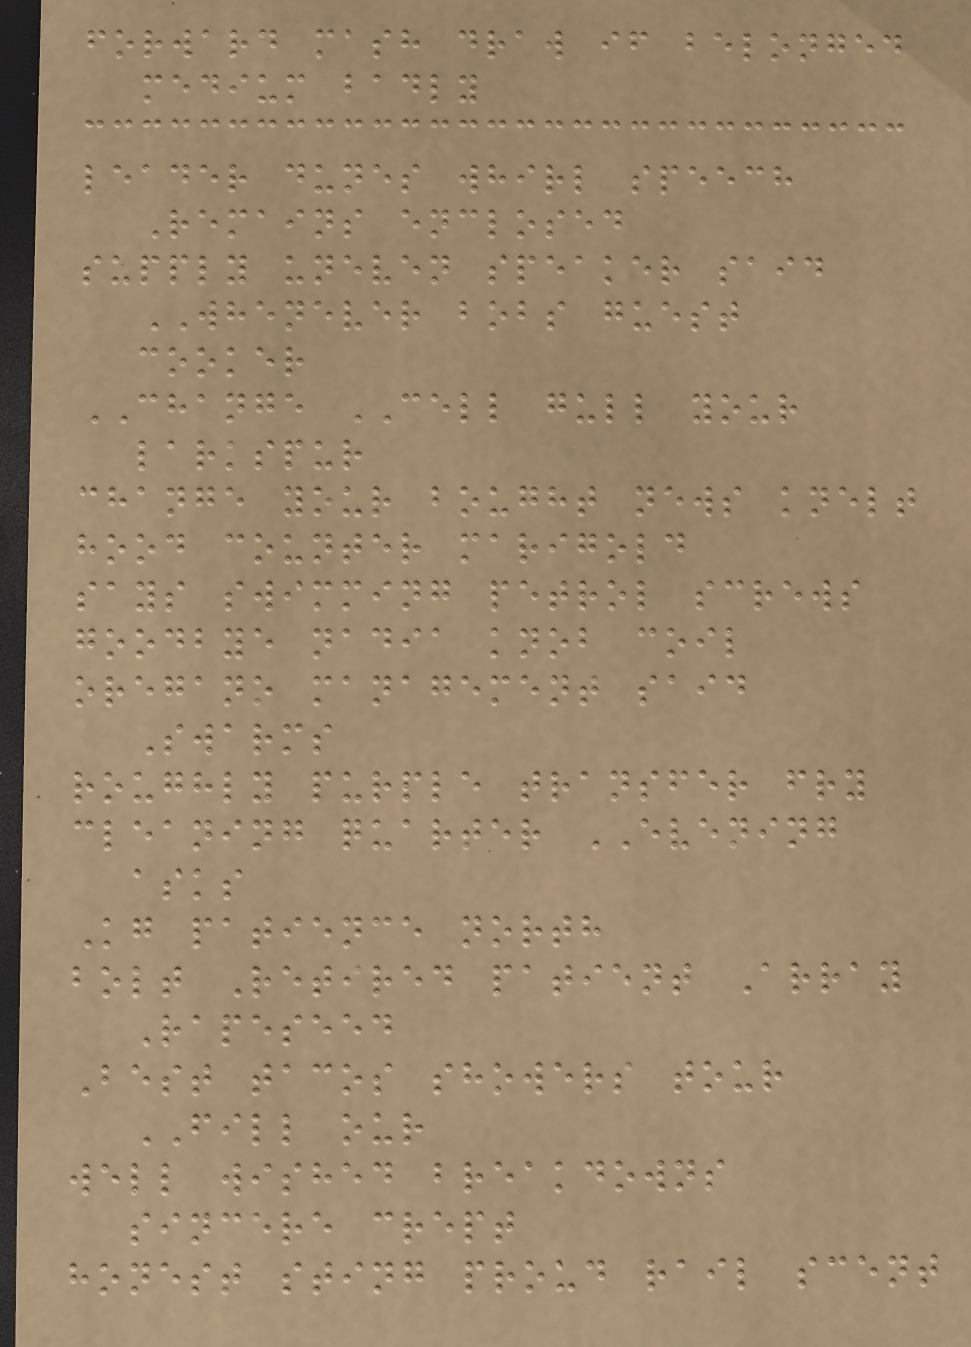forward mash draw if belonged
medium badly
leader dunes whirl speech
Remains enclosed
supply uneven speaker said
WHENEVER bobs guest
cooker
CHANGE CELL gull your
larkspur
change your bought news knelt
hood counter marigold
says swimming petrol screws
goodbye nadia knob coil
oregano management said
Swarms
roughly purple transfer fry
cleaning quarter EVENING
asks
Kg patience north
bolt Retired patient Array
Rapeseed
Best tacos showers tour
FILL our
well wished breakdowns
sincere crept
honest sting proud rail scent
